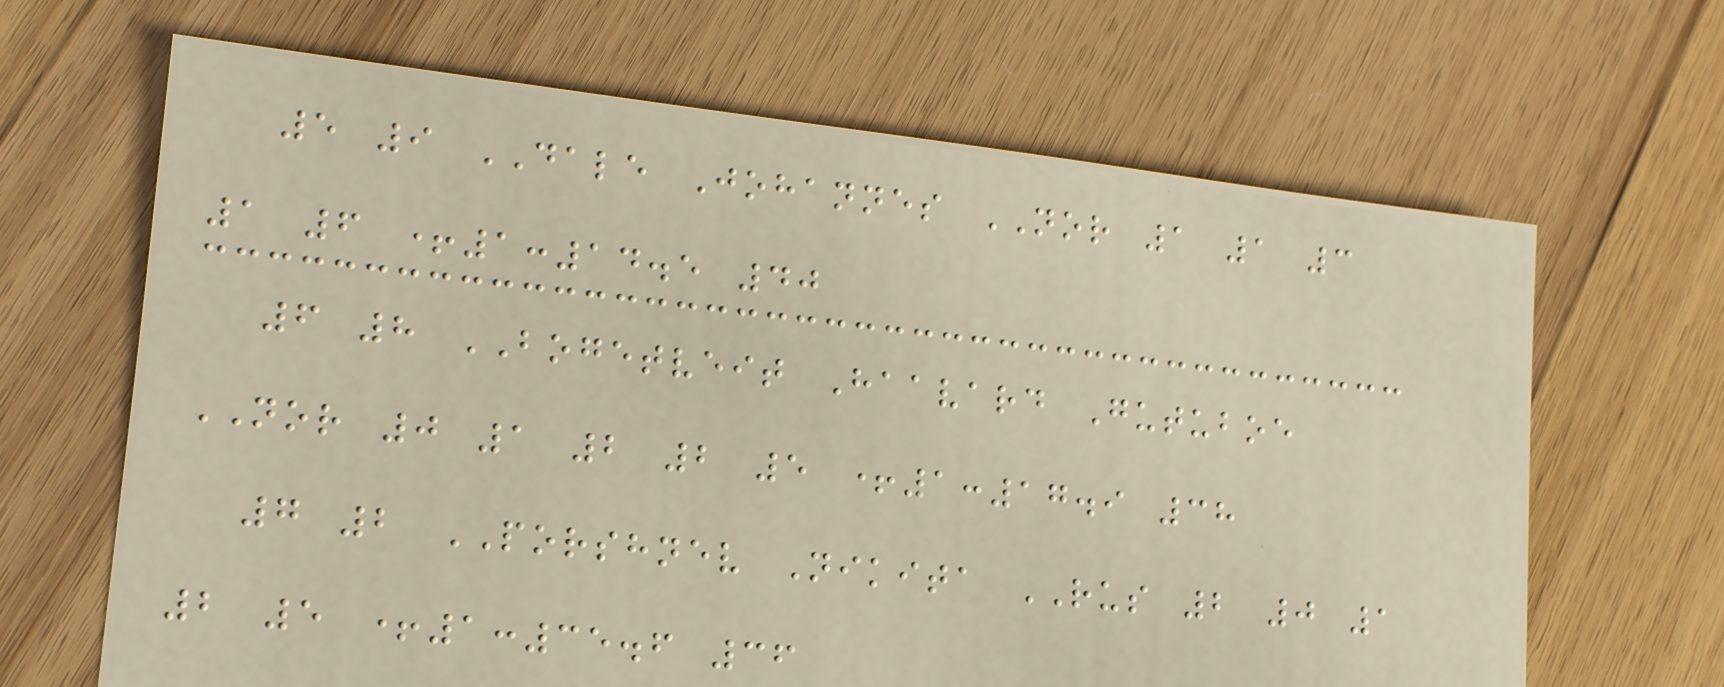5 9 DALE Johannes NOR 1 1 3
1 6 +1:14.5 40
6 8 BOGETVEIT Haavard Gutuboe
NOR 0 1 2 2 5 +1:17.9 38
7 2 PORSHNEV Nikita RUS 2 0 1
2 5 +1:35.6 36
